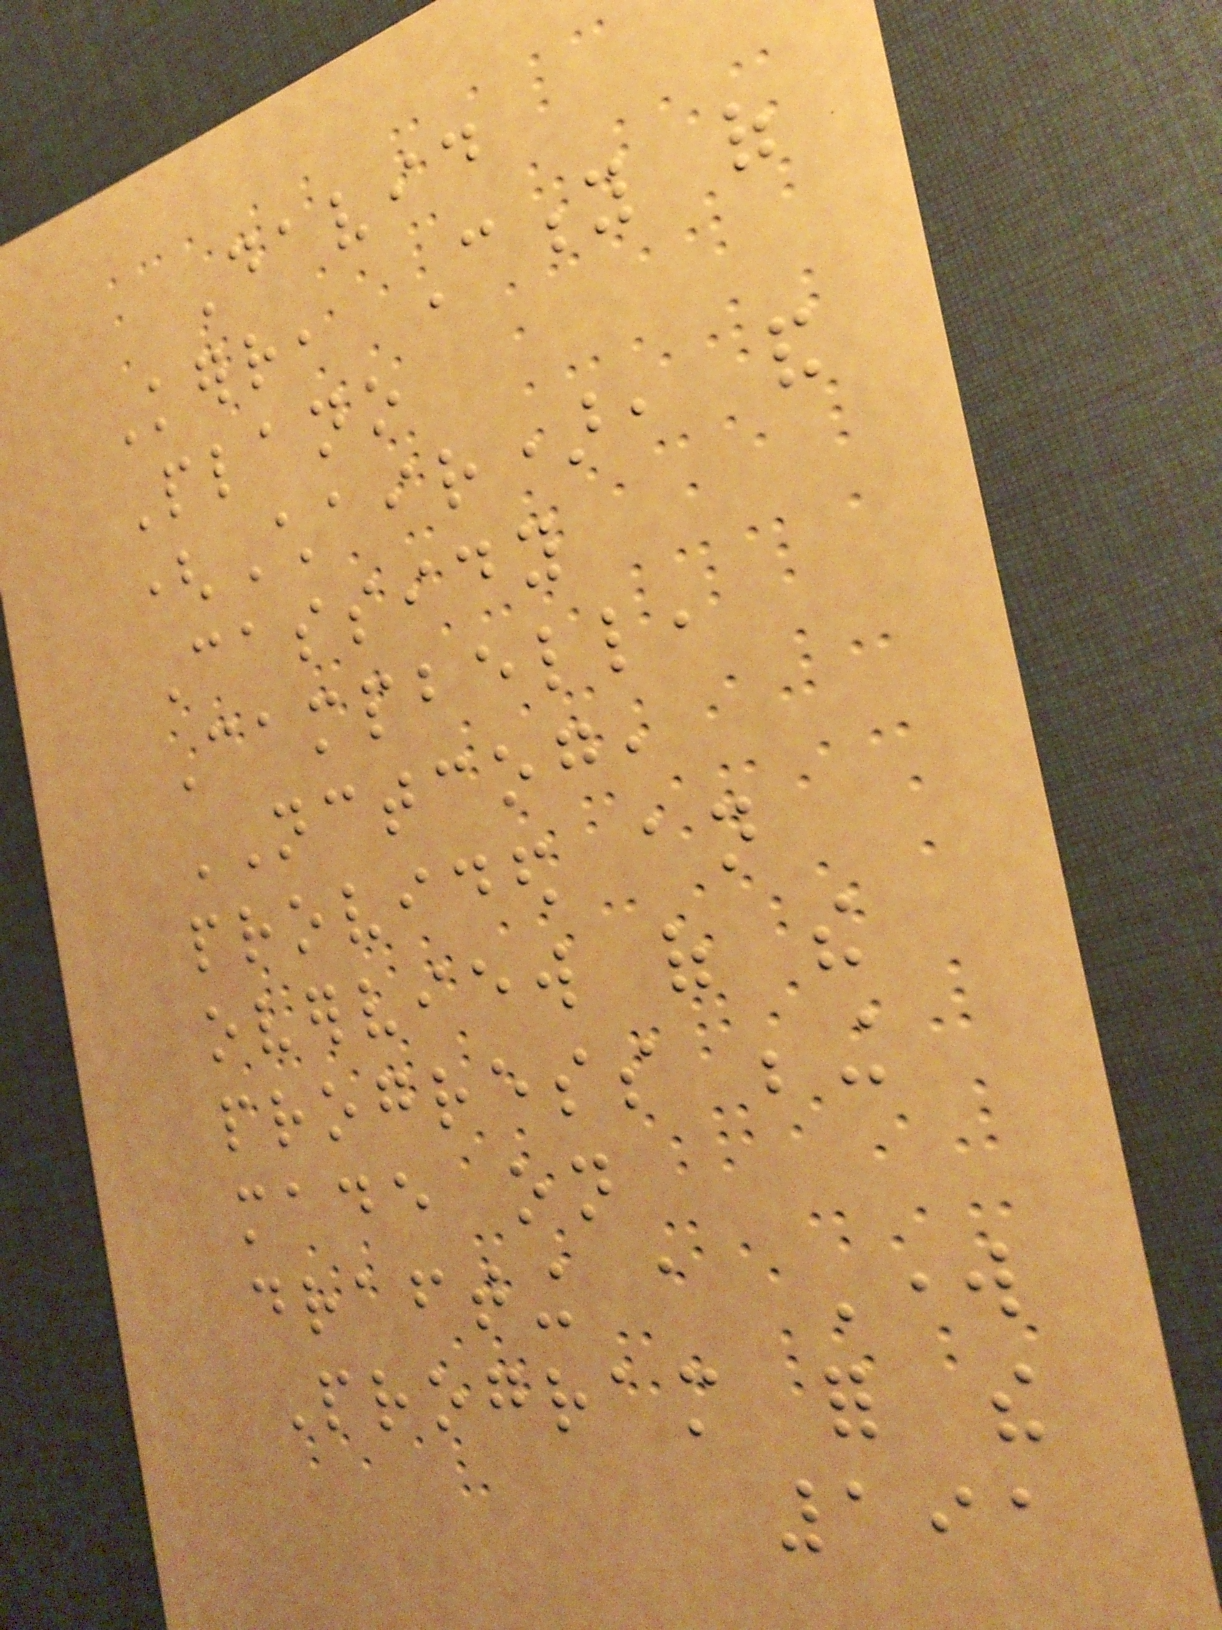David
Kerr, City of
Plano
(Chair), and
Cassidy
Campbell,
NCTCOG,
provided an
overview of the
progress being
made on
drafting a Work
Program for the
191
